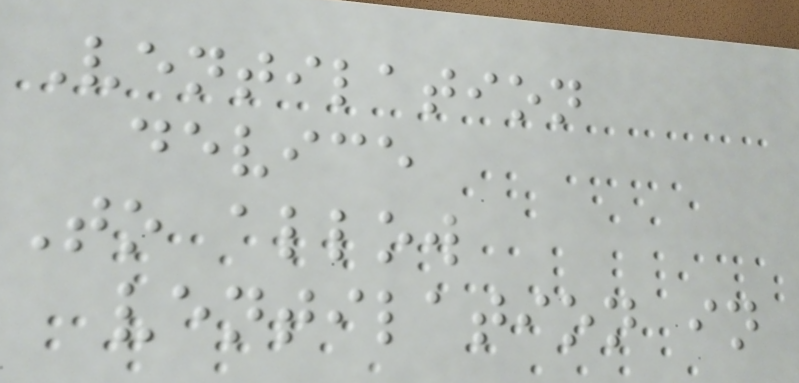Ventilation
device
To allow
ventilation in
